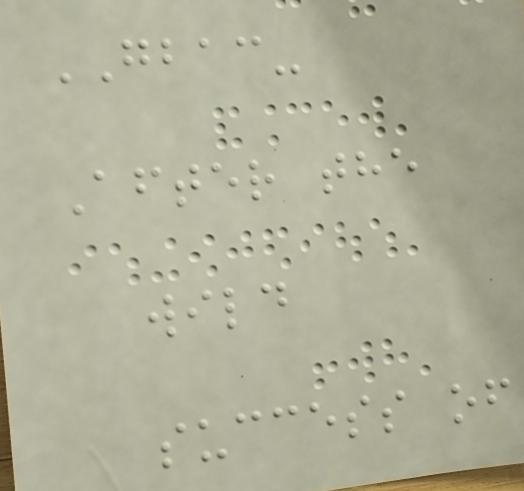GBAC-
After the
wild
success of
